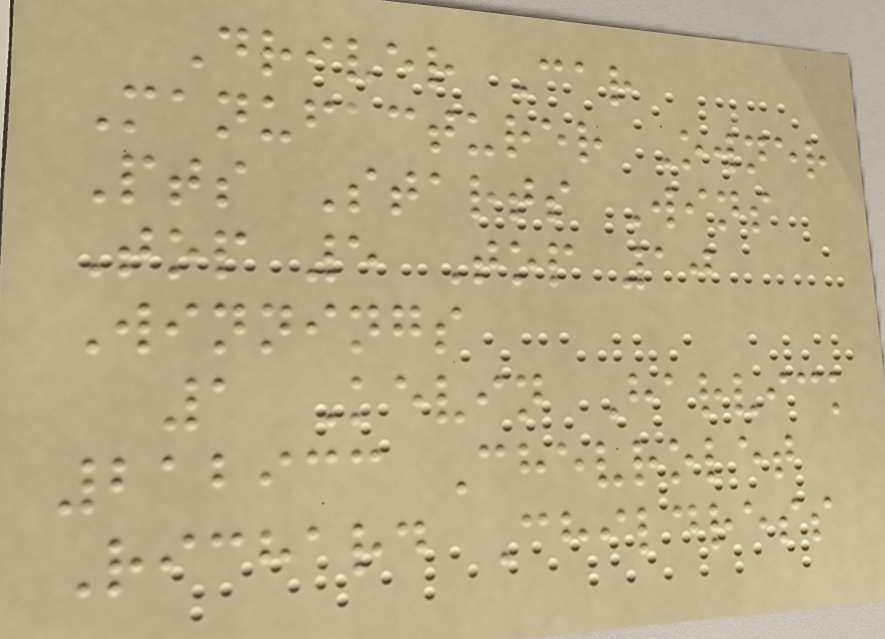Driver Car
Manufacturer Owner
Pts Starts Wins
Top 5 Top 10
Winnings
1 Kevin Harvick
212933 Chevrolet
Richard Childress
